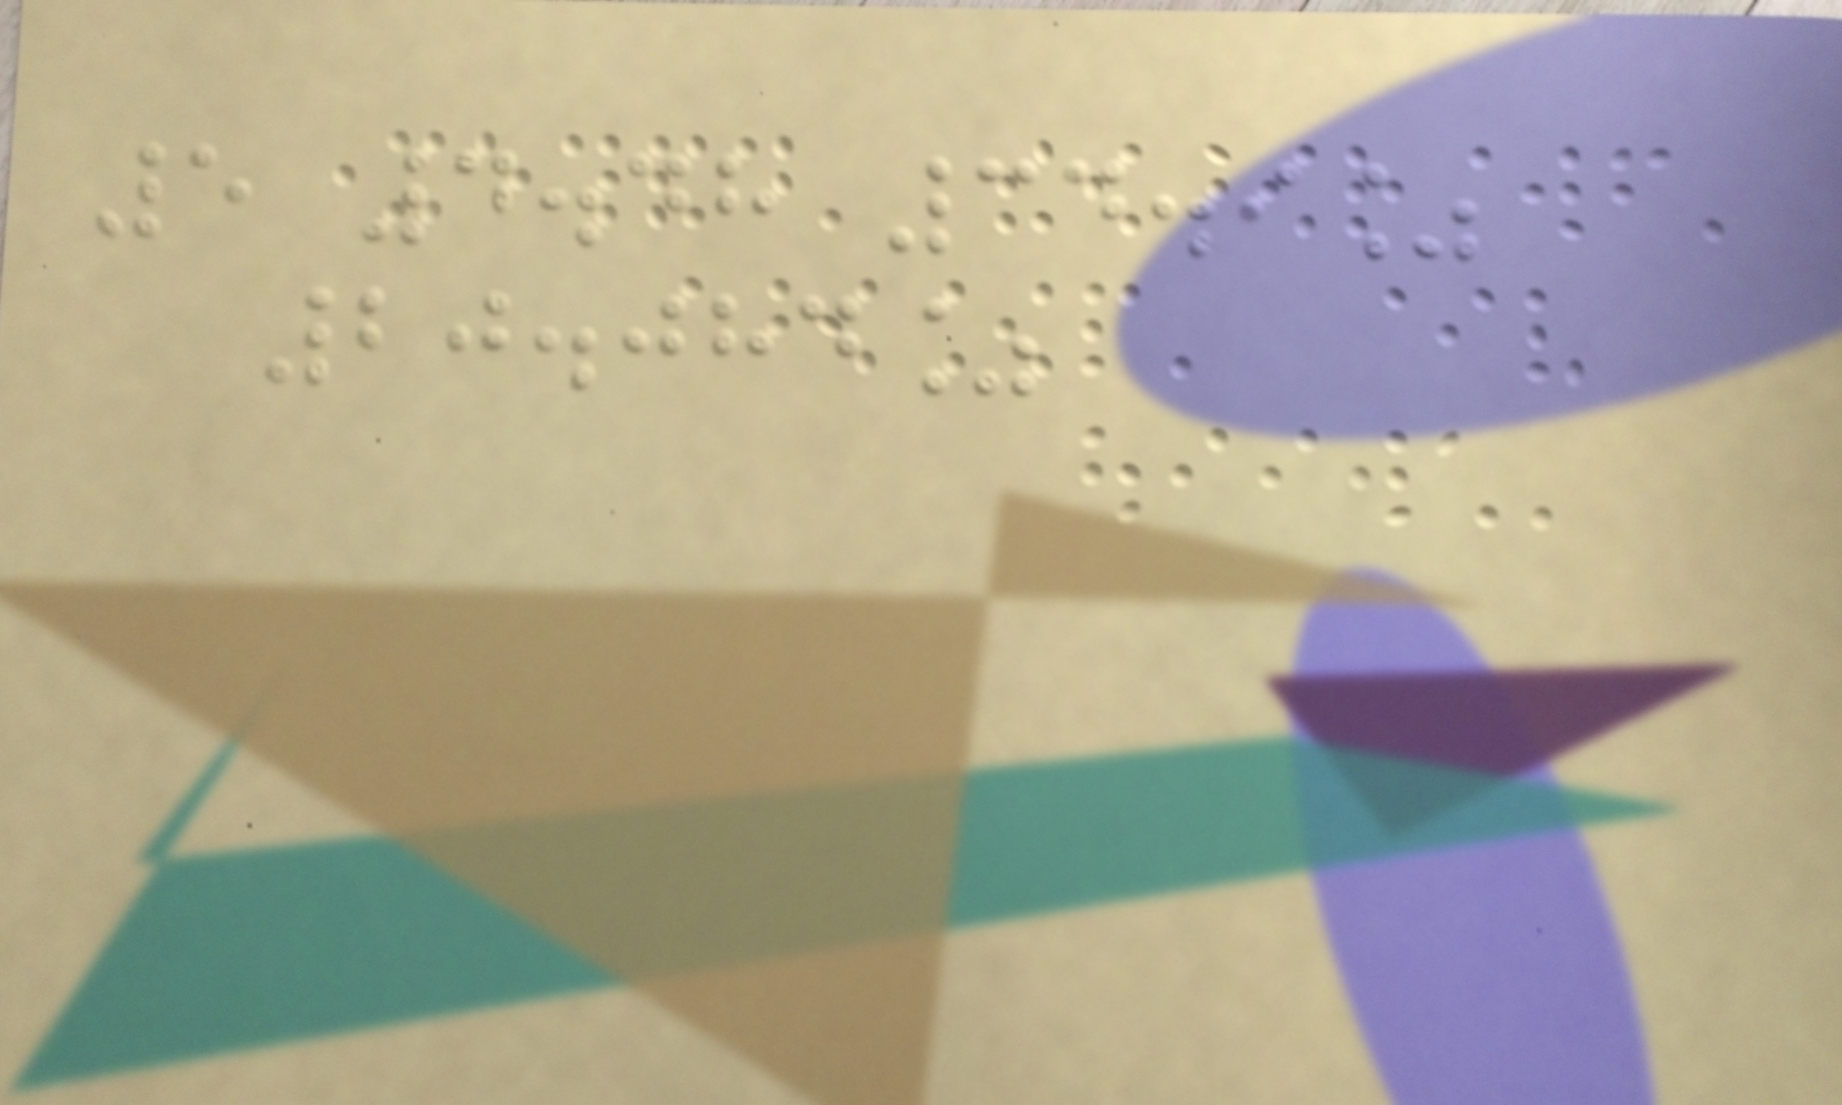5 4.48 34.9%
20.084%
